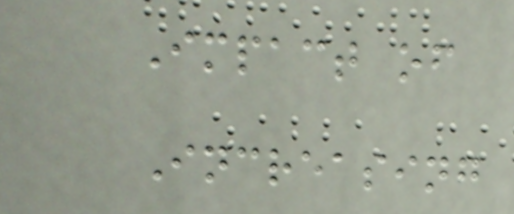Impact of
Increasing
